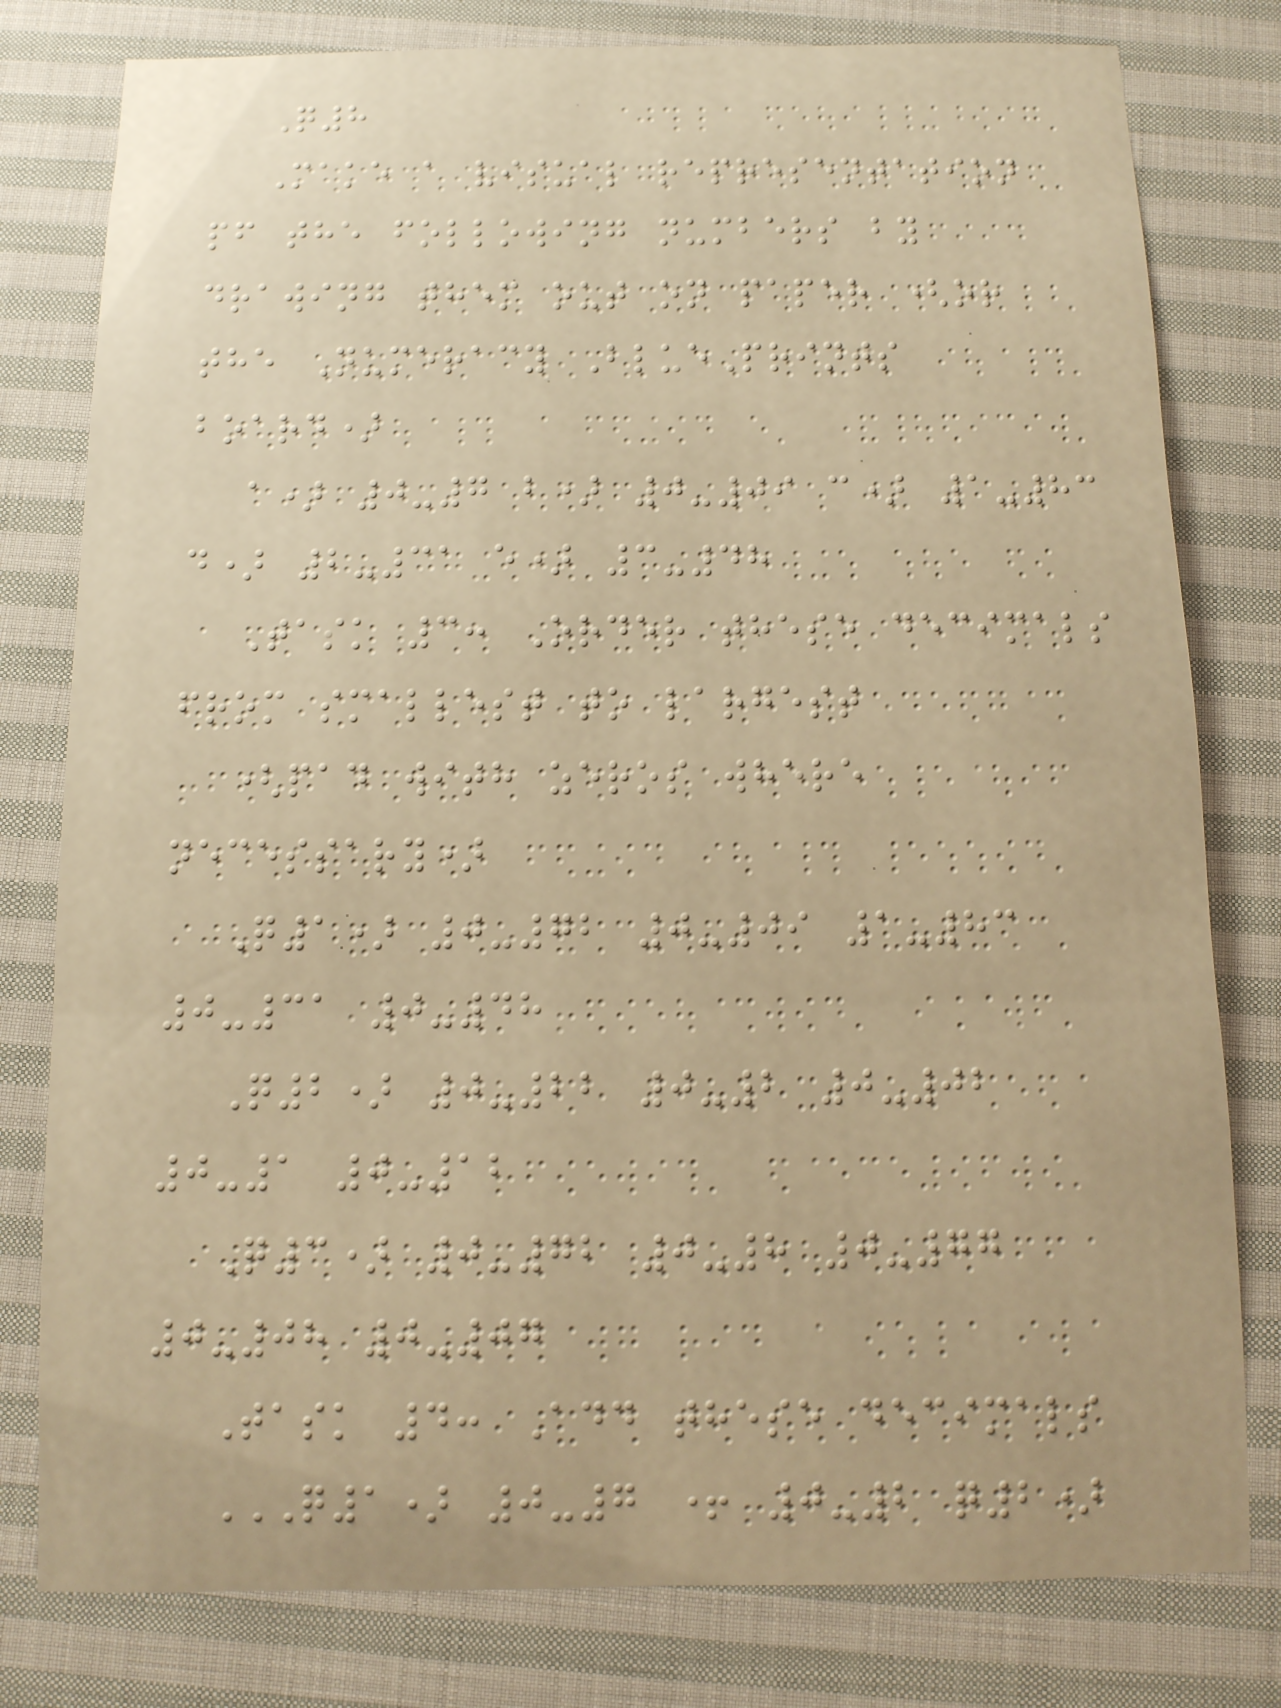Q8
Make a visual representation
pf the following numbers by
drawing them out on paper (or
the Numeracy BluePrints
board)
a) 0-7 b) 0-09 c) 1-83
d) 2-31 e) 3-48
Task 3: Order these decimals
from smallest to largest
(pad with zeros where
necessary)
Q1) 0-72 0-09 1-83
0-31 0-48
Q2) 0-22 0-2 0-02
0-1 0-12
Q3) 0-72 0-8 0-77
0-08 0-07
Task 4: Add these decimals
Q1) 0-7 + 0-2 Q2)
